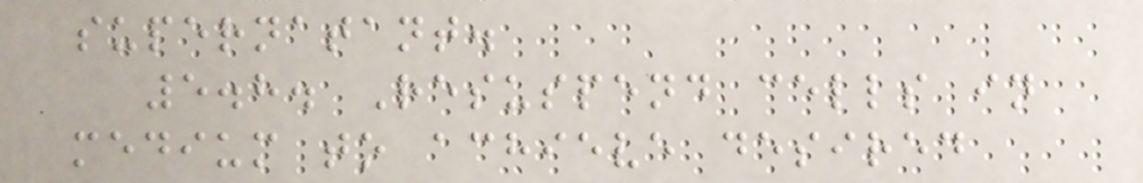supernatant.
5.8. Resuspend cells in
medium to achieve desired
